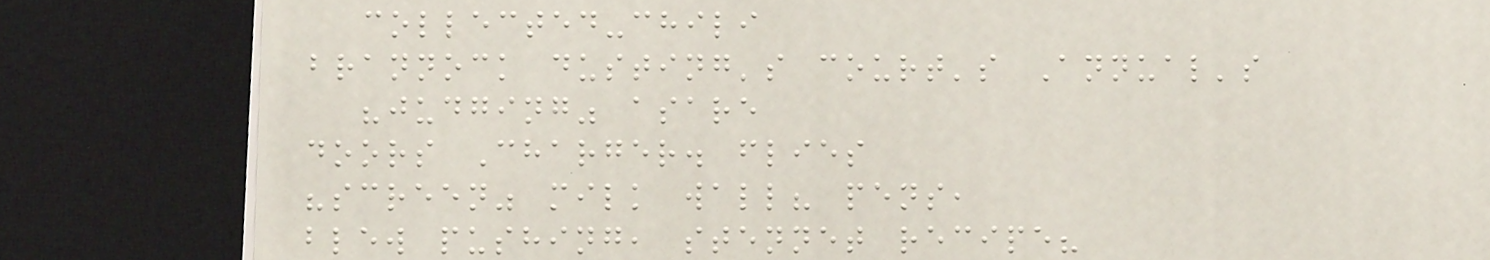collected-chili
brannock dusting's court's Annual's
"judging" asare
doors Charger. flies
"screen" milk wall? pens,
blew pushing, stennet recipe?
